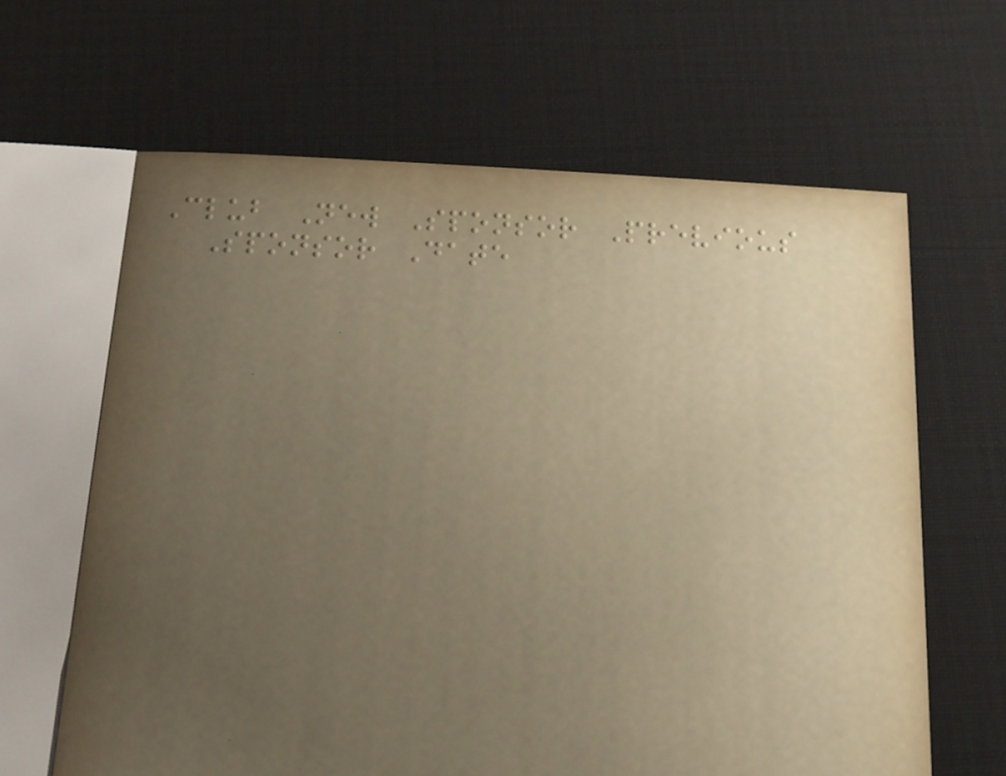Club New Sponsor Previous
Sponsor Date
